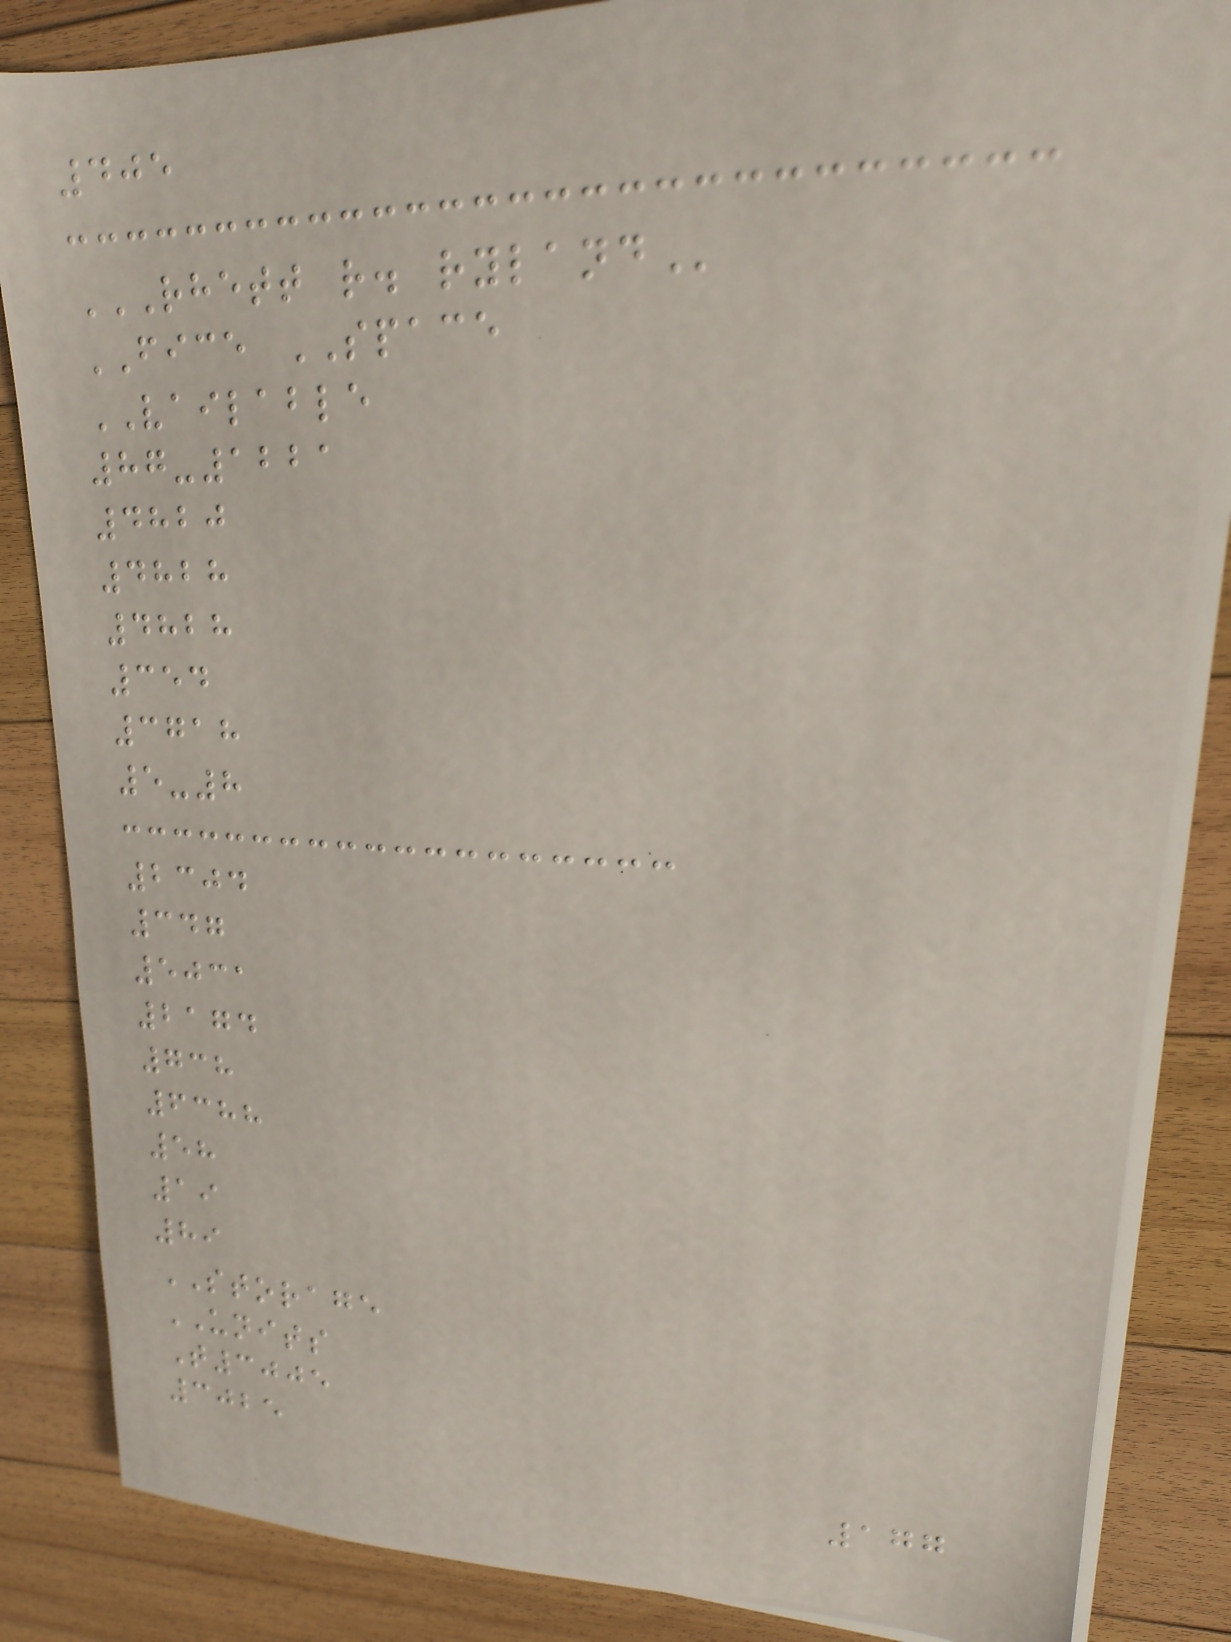405
RHETT R. RYLAND
FICE SPACE
VAILABLE
87-1221
4820
4828
4828
354
3718
5-8
2304
347
5031
2174
738
6388
58
19
89
STORAGE
UNITS
T3005
3025
177
